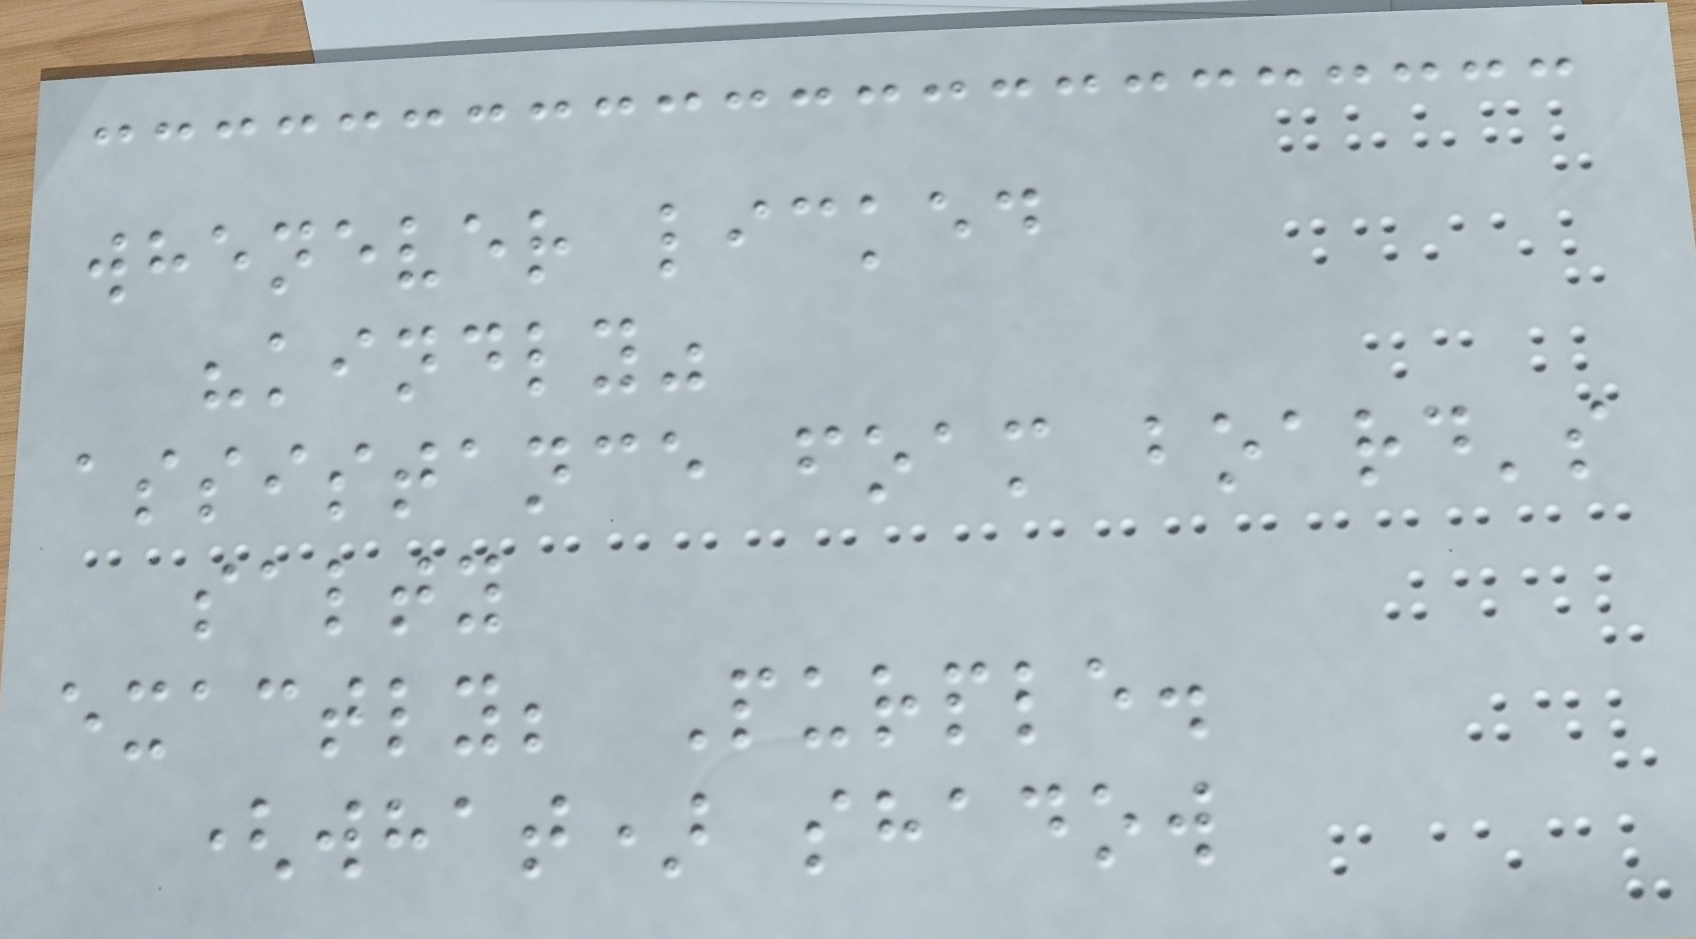whenever licked
"kindly"
assistance foam board's
salty
exactly; Purple.
(what) shadow
